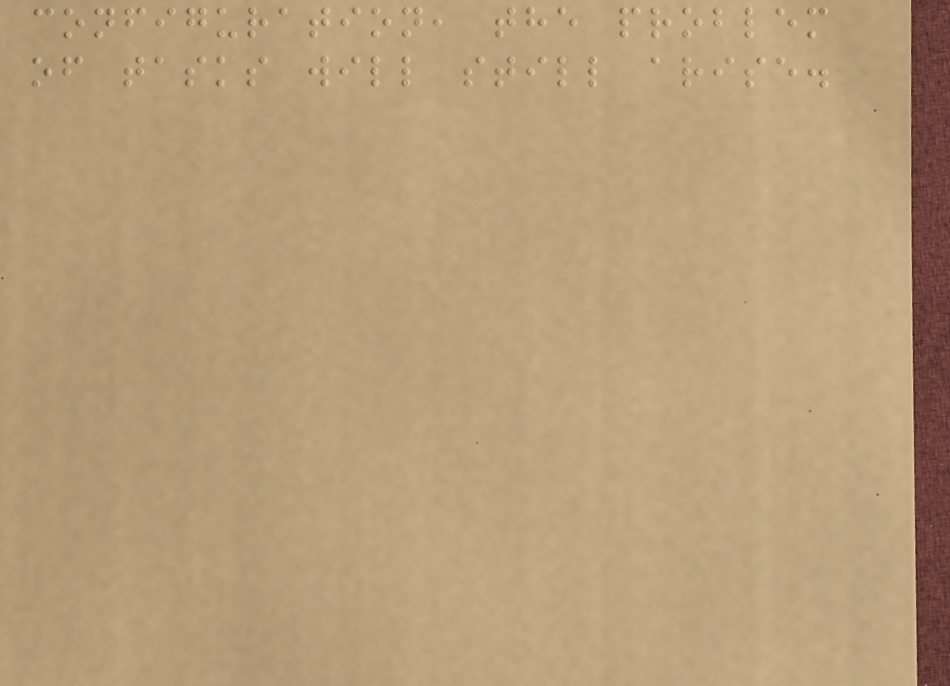configuration, the problem
of tasks will still arise.
